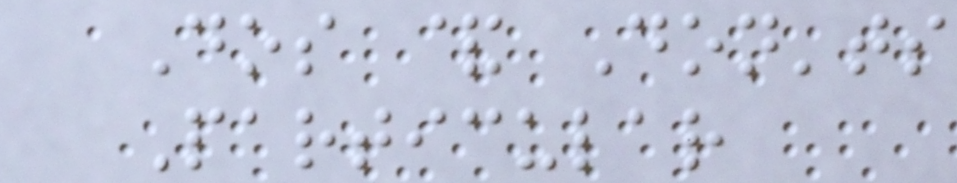Dos & Don'ts
Particular
